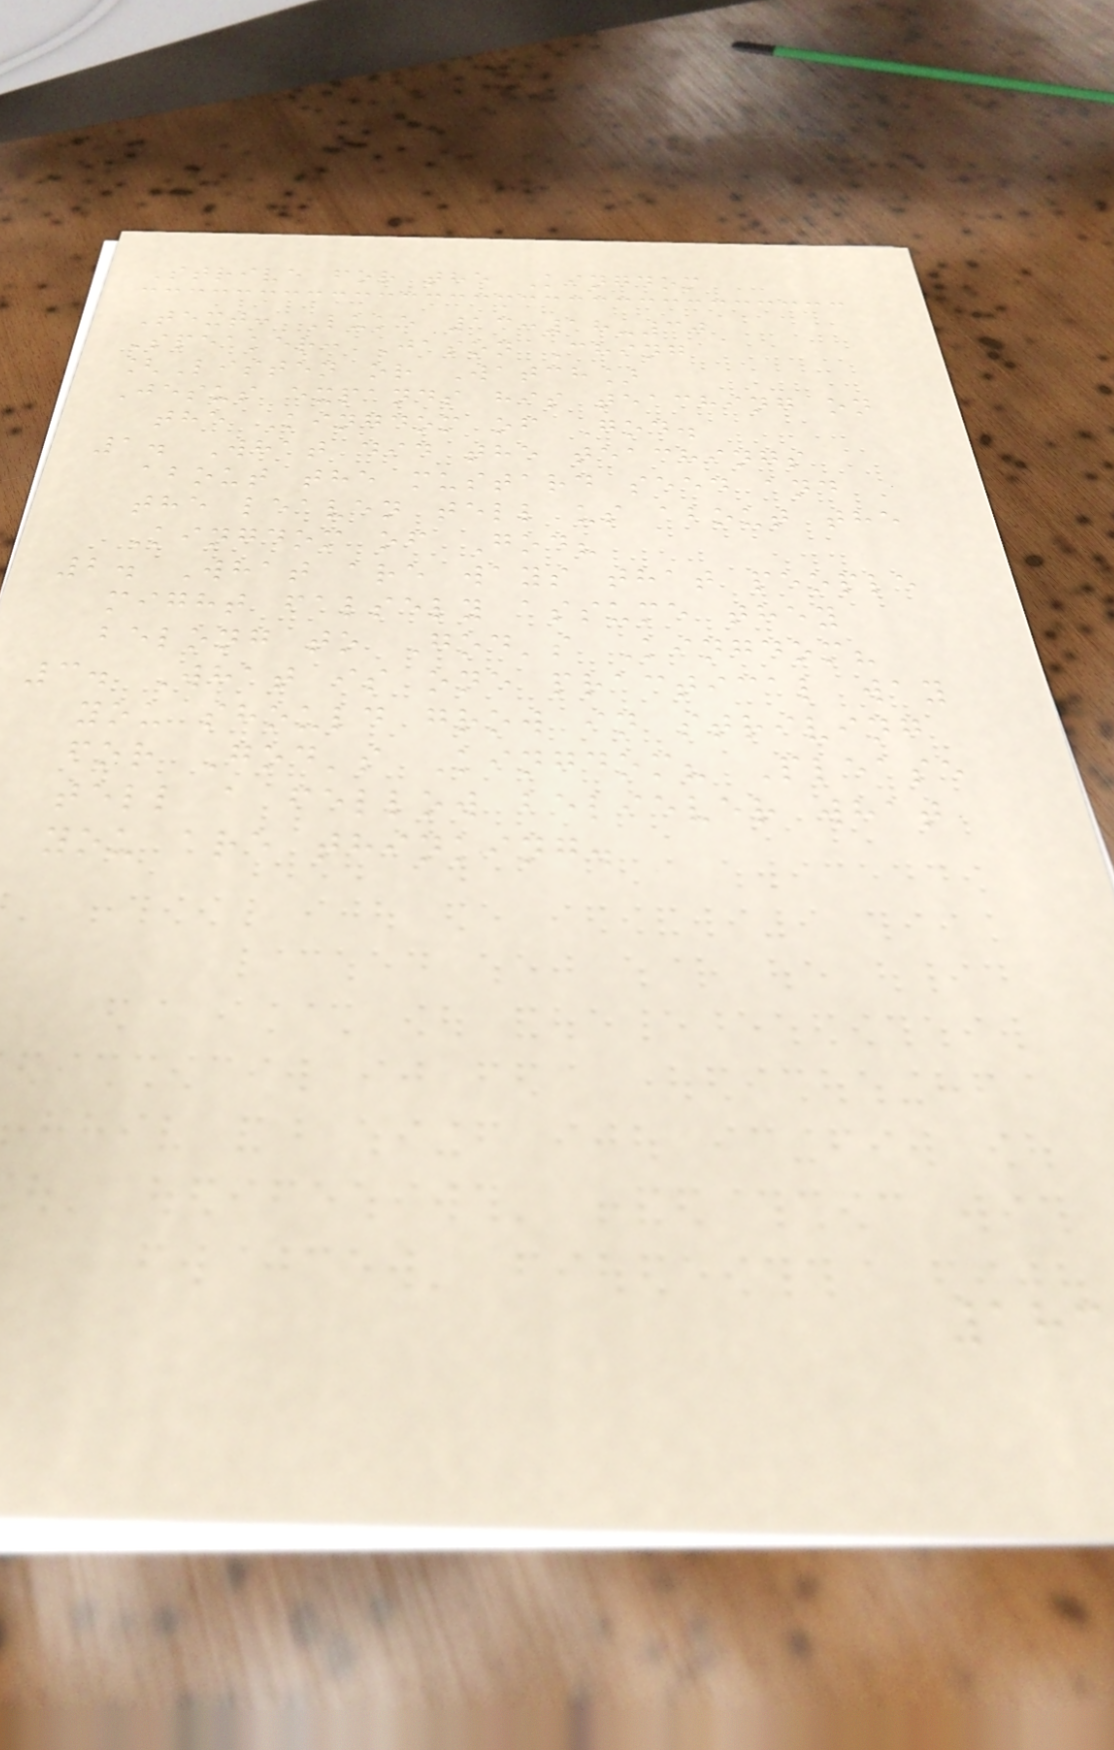Strive for the Kingdom
Text: Luke 13:18-30
Speaker: Jason Ching
[Listen or Watch]
Jesus expands his teaching on
the Kingdom of God.
1. What did the teachings
about the mustard seed and
the leaven tell us about the
Kingdom of God?
2. What are ways that people
might falsely assume they
belong to God's Kingdom?
3. What is one practical way
you should grow in striving
for God's Kingdom? Please
tell a fellow believer what
you are thinking.
183
